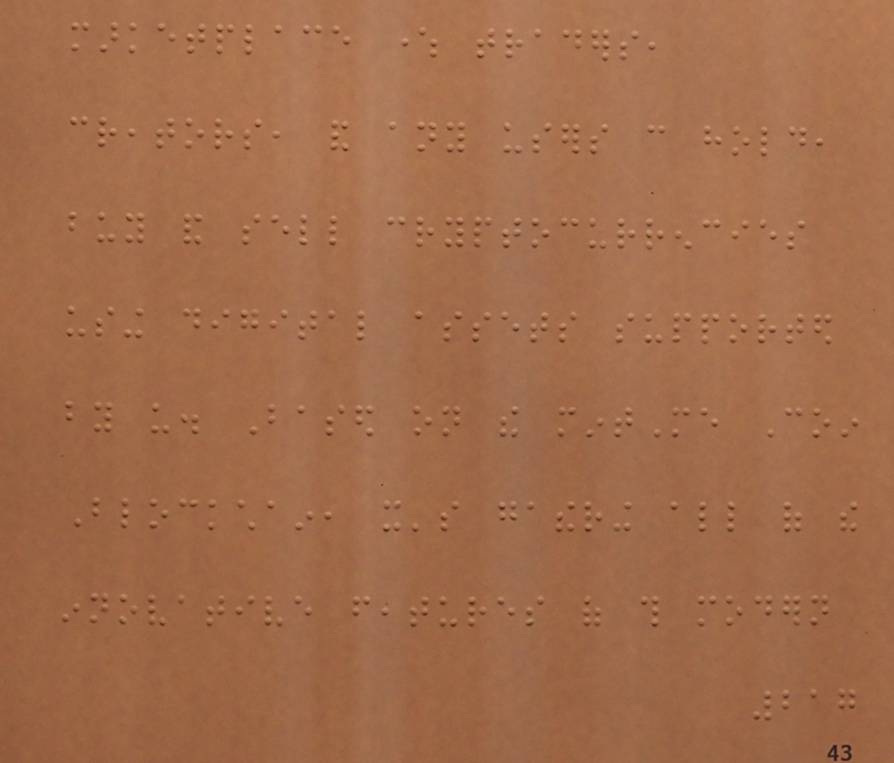marketplace where traders,
creators, and any users can hold,
buy and sell cryptocurrencies
using digital assets supported
by us. Based on the mintMe Coin
Blockchain, it's gathering all of the
innovative features of this modern
217
